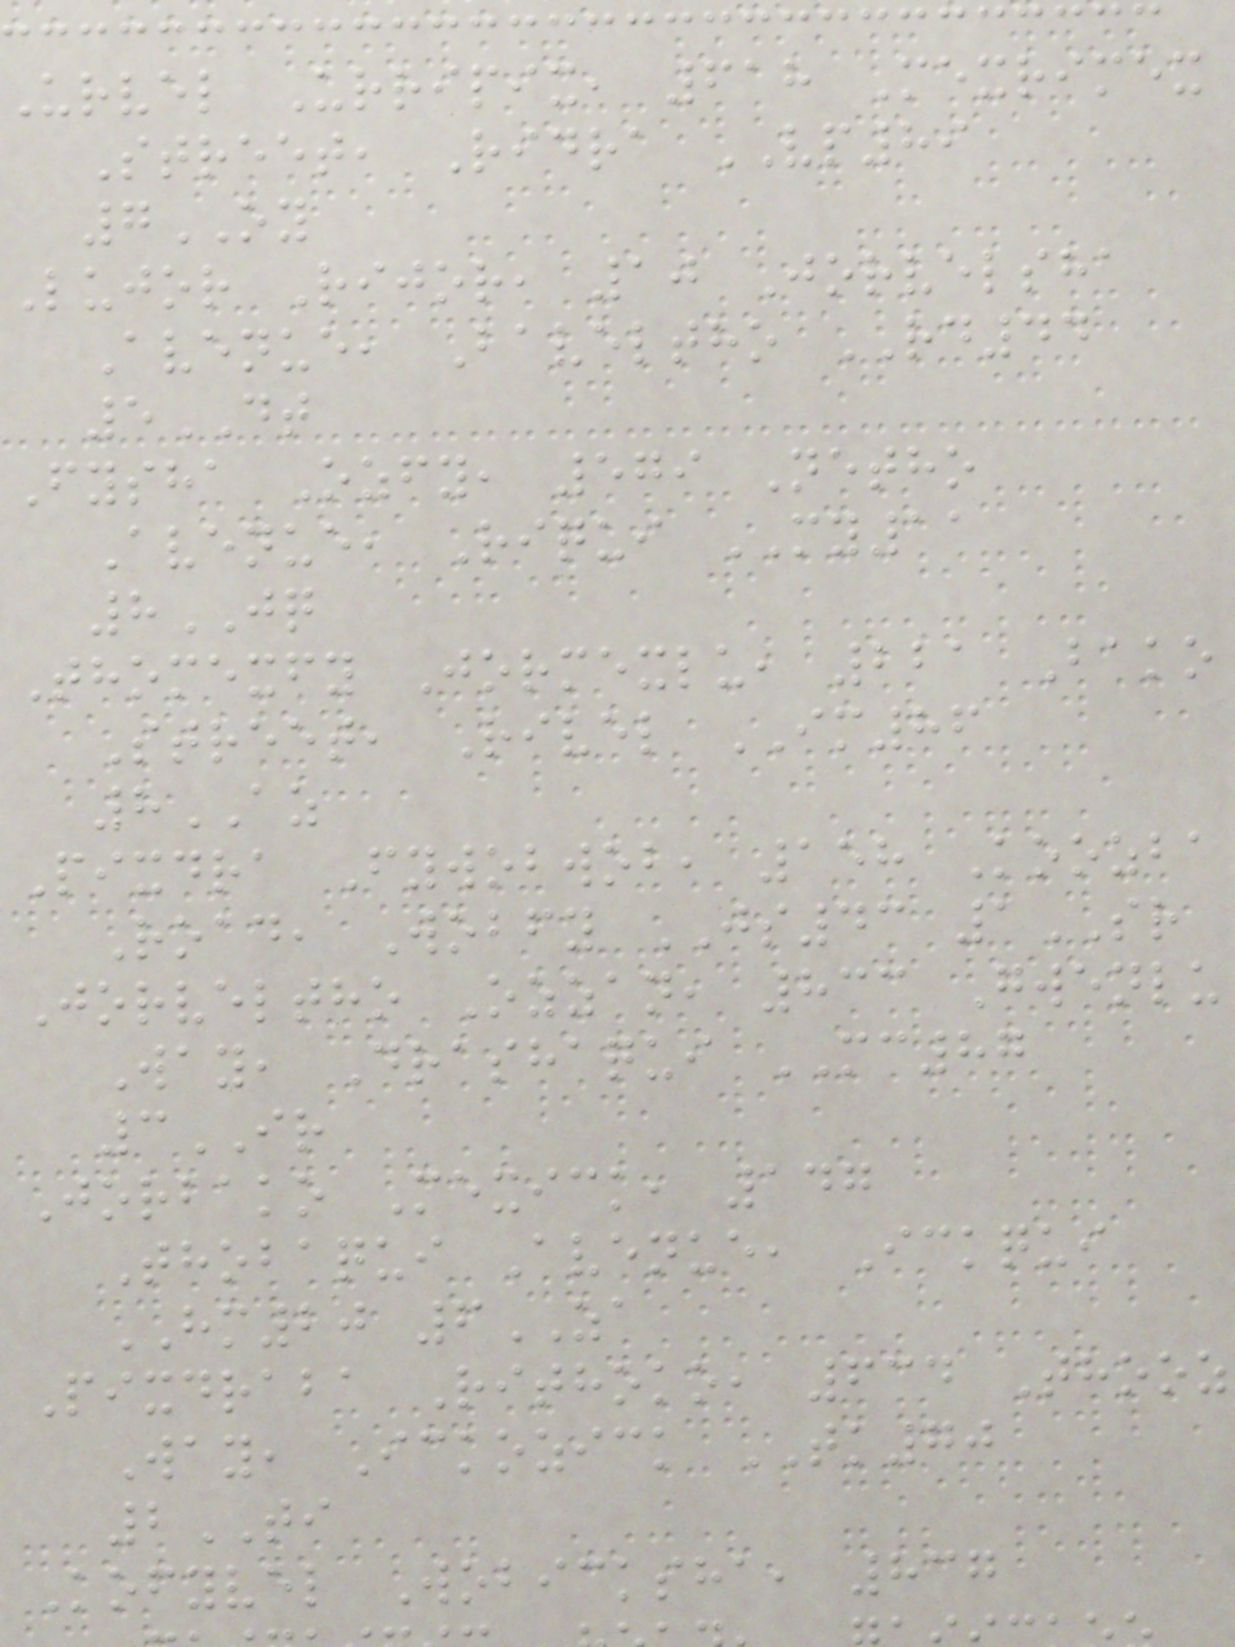Urvel Urripix, 618 Mexrimex
Street, Ridra VP89
7OY
Lujor Rijor, 10 Jorvelsha
Avenue, Baveltho RD44
5DT
Fysha Ozfy, 579 Netho
Avenue, Riqui MY11
8JQ
Thomexfy Jormexlu, 221 Bako
Street, Rivel IM86
8AZ
Pixdra Fywobwob, 158 Koozba
Road, Wobfy JS43 1SR
Jorveltho Ozzan, 833 Gwenlu
Way, Drashaqui MC87
3IR
Jorbako Mexick, 147
Thobaqui Avenue, Ickqui
HM20 6ZA
Pixdraba Rithoko, 634 Thooz
Way, Ickozick TK70
2TI
Kofyvel Wobicksha, 837
